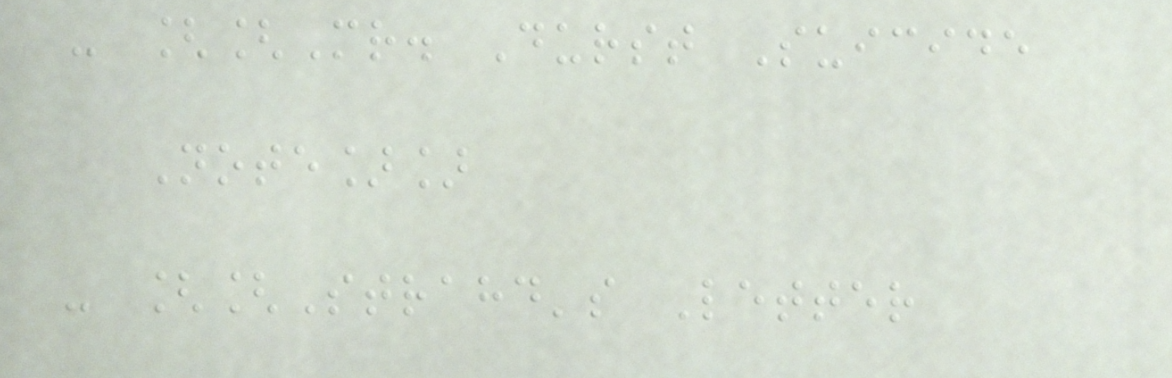- [[Mr. Durst Suicide
Note]]
- [[Strahd's Letter
